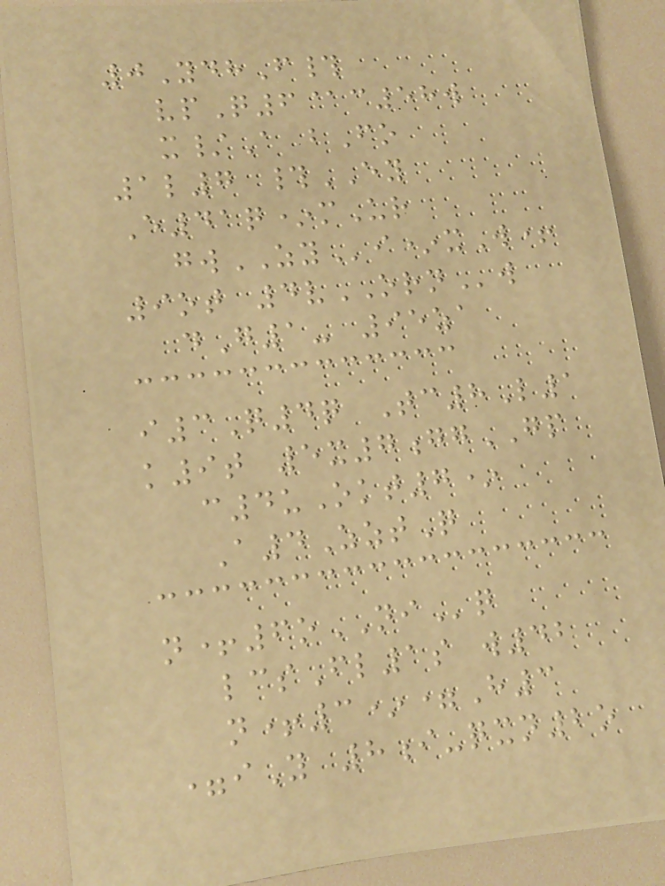0YdhF#
vpQ6@c58w
x/A bFo
1l7 #EY
E41q*mUr
gwZYi*xW+
9ot 4vORNw
dG1- 95za
i3Q4q Tc8L1
k9t 5x7ggGP
c4uOkt7*
A4ZztQ
n+6oNIq
lcsFl1s w42
n+3*=H3
=iY 8i-qxn2o
